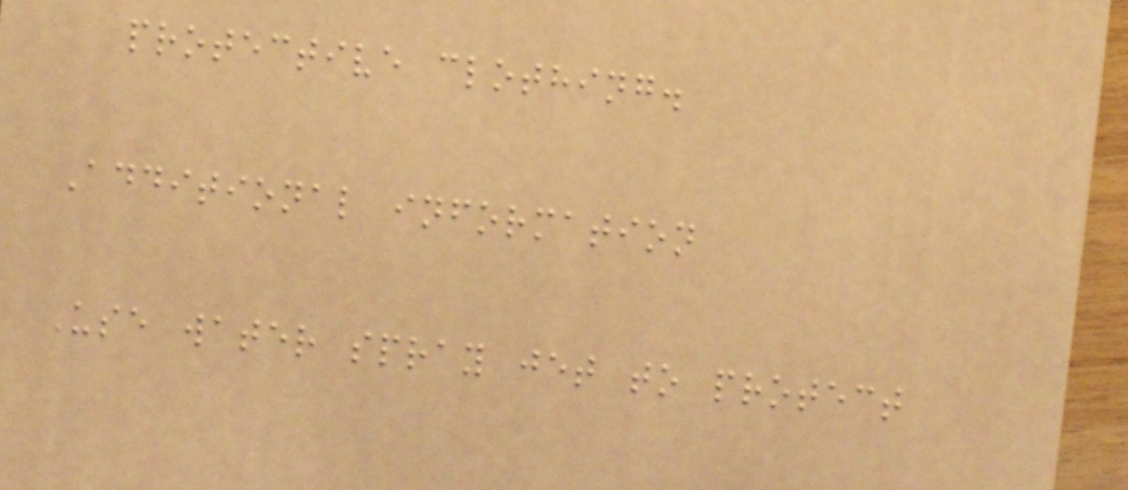protective clothing.
Additional information
Use water spray jet to protect
